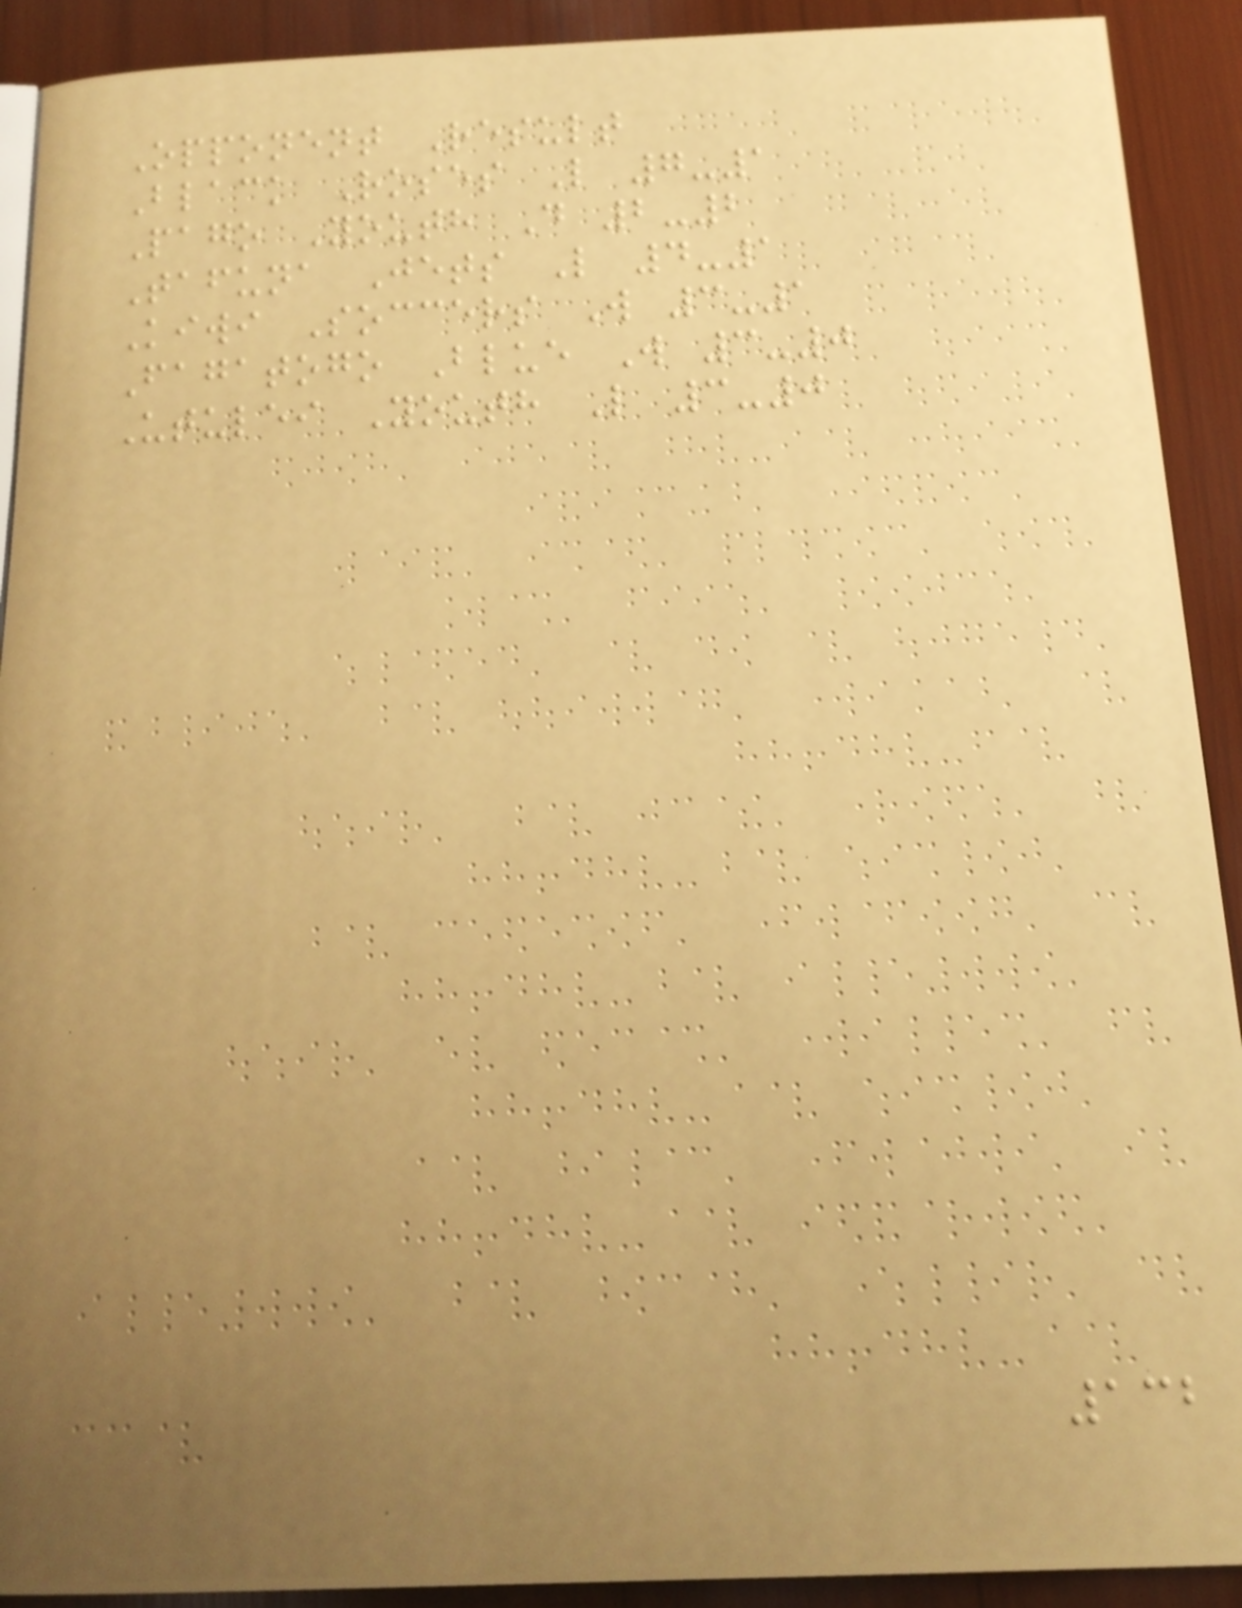Opponent Result
Black Roses L 7-1
Pago Youth D 2-2
Tafuna Jets L 4-1
Kiwi Soccers W 3-1
Fagatogo Blue W 3-0
Utulei Youth L 3-0
132
